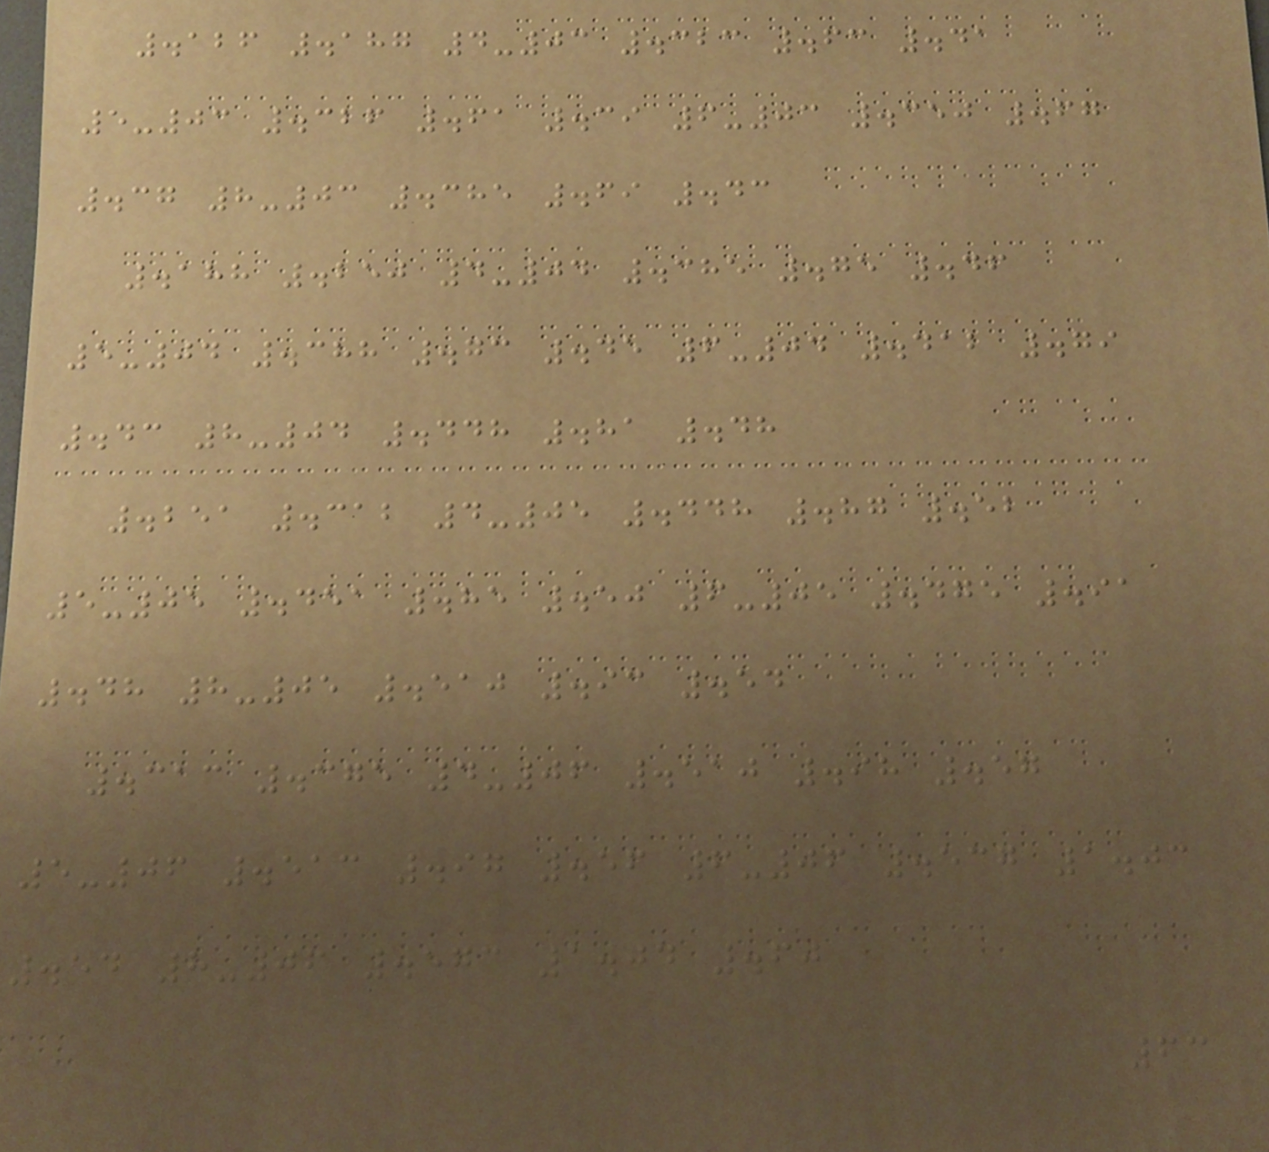.126 .187 4-03 .323 .63 .41
5-03 .326 .61 .39 6-03 .350 .67
.37 8-03 .385 .69 .43
.188 .250 4-04 .385 .75 .46
5-04 .388 .73 .45 6-04 .412 .79
.43 8-04 .448 .81 .48
.251 .312 4-05 .448 .87 .52
5-05 .451 .85 .50 6-05 .475 .91
.48 8-05 .510 .93 .54
.313 .375 4-06 .510 .98 .57
5-06 .513 .97 .56 6-06 .537 1.03
.54 8-06 .573 1.04 .60
63
